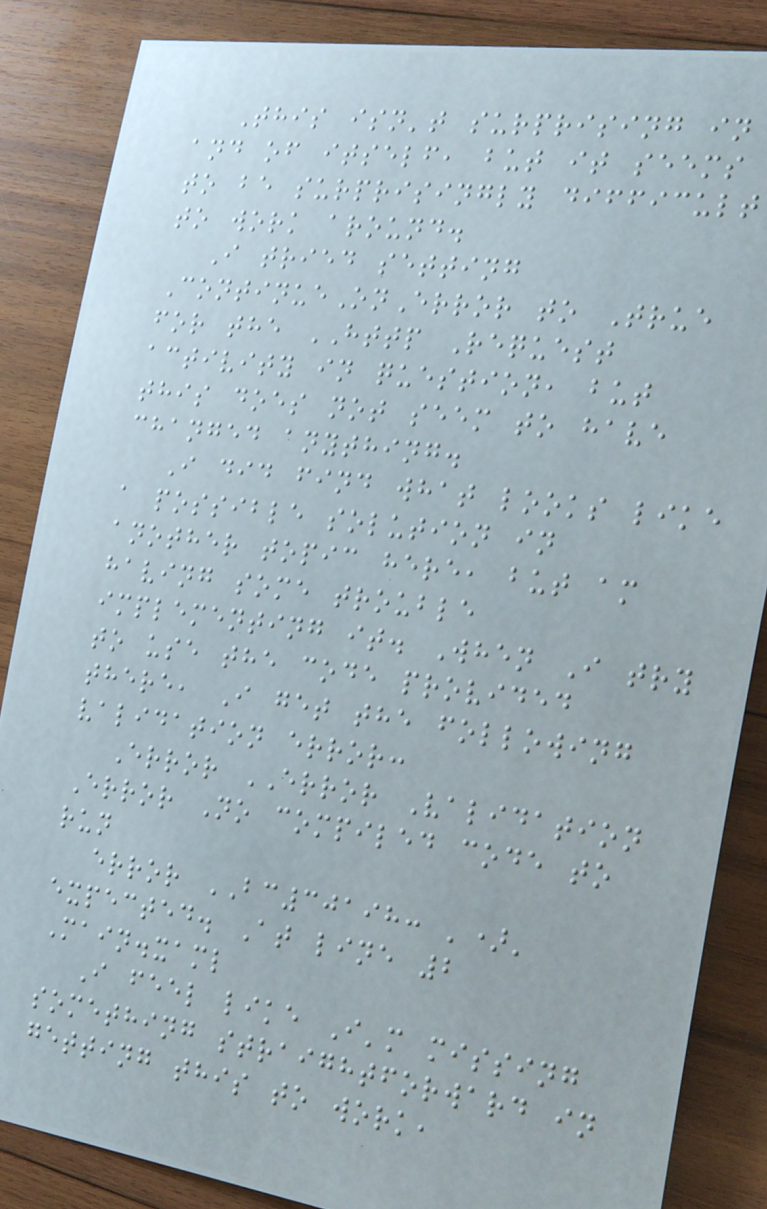This isn't surprising in
and of itself, but it seems
to be surprisingly difficult
to work around.
I tried setting
ContinueOnError to True
for the HTTP Request
activity in question, but
this does not seem to have
changed anything.
I did find what looks like
a possible solution in
another topic here, but am
having some trouble
implementing it. When I try
to use the code provided
there, I get the following
validation error:
Error ERROR Validation
Error No compiled code to
run
error BC30198: ')'
expected. At line 2
Main.xaml
I feel like I'm missing
something straightforward in
getting this to work,
